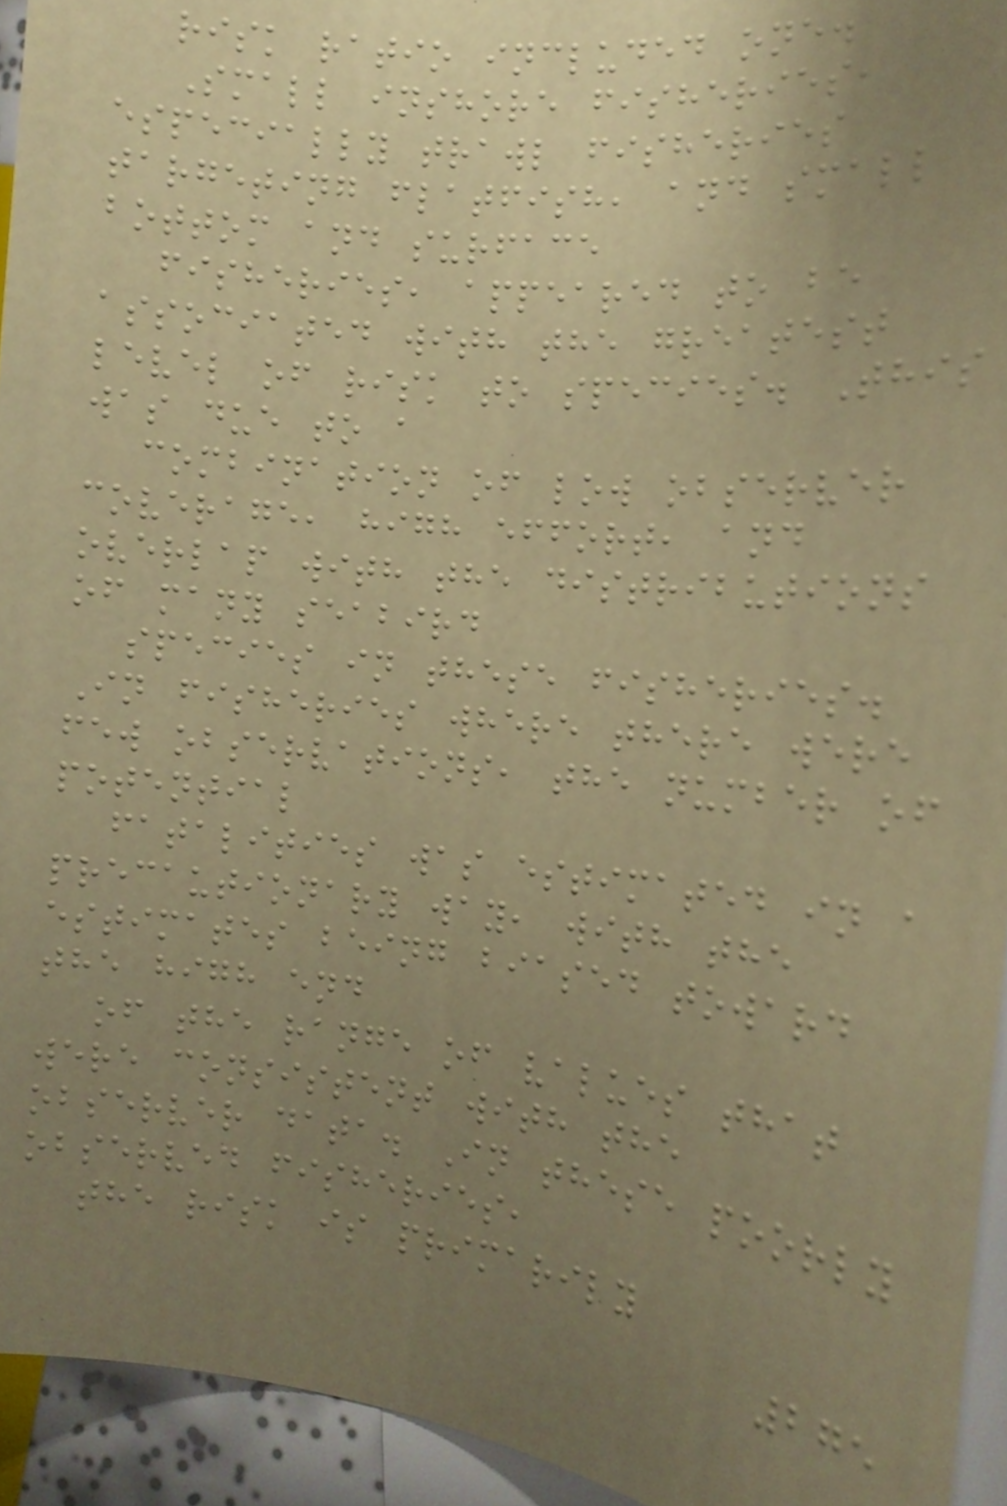risk ratio included one.
Small inshore fisheries,
especially trawl fisheries
targeting flatfish, and small
bottom and surface
fisheries, appeared to be
associated with the greatest
level of risk to species. This
was due to a
combination of low observer
coverage, high effort, and
overlap with the distributions
of many seabird
species in these fisheries.
In fisheries where there were
few observations, the number of
potential
fatalities was estimated in a
precautionary way, with the
estimates being biased toward
the high end
of the range of values that
were consistent with the
observer data. In these poorly
observed fisheries,
the risk is primarily
275
